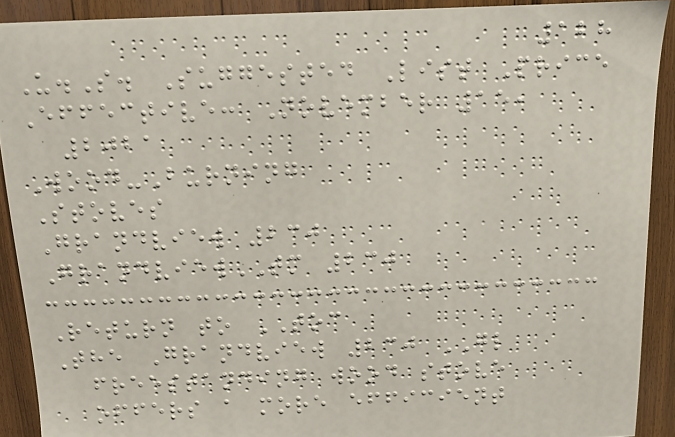128
U.S. Suggested List Price
Effective: November 15,
2021
Wood-Burning
Stoves
Grandview 230
GrandviewTM 230
Return to TOC
The Grandview 230 GL
freestanding wood stove
offers a more efficient
